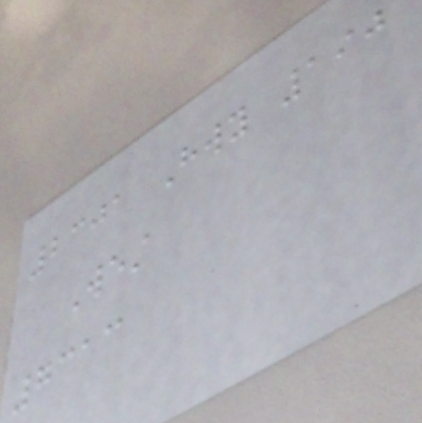2301 Hwy 190
West
7313
